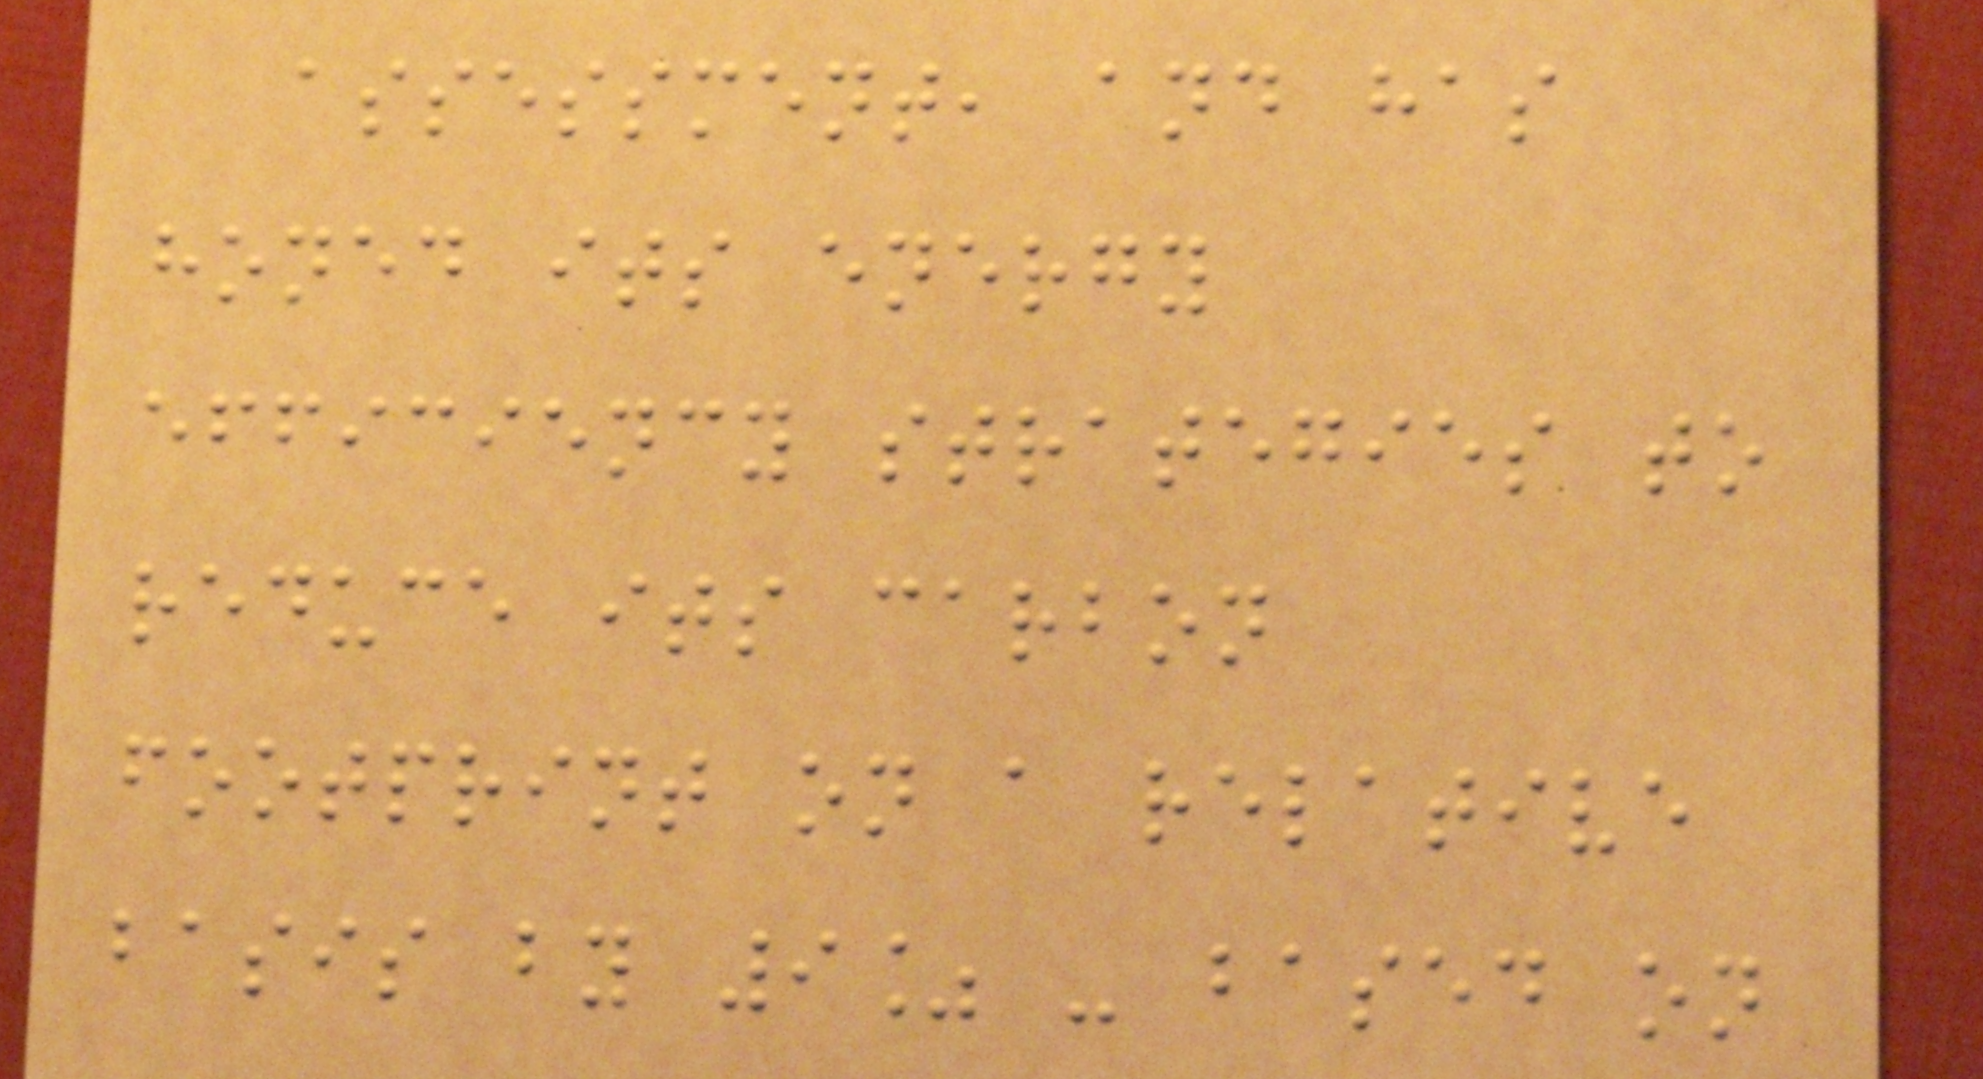assessment, and has
honed its energy
efficiency strategies to
reduce its carbon
footprint on a relative
basis by 9% - based on
